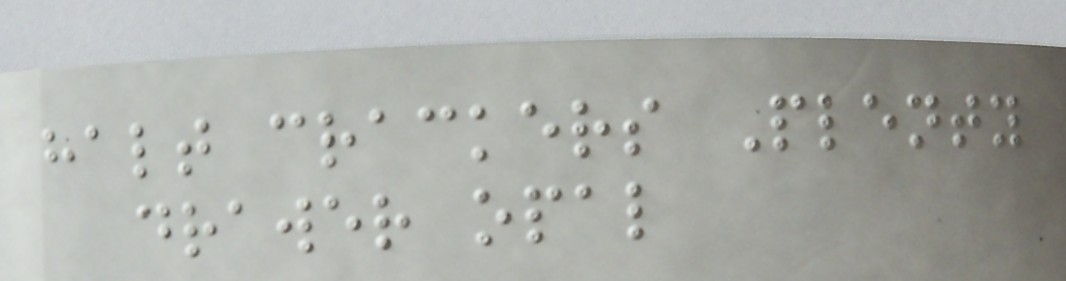halt crackers Plenty
drawer opal
